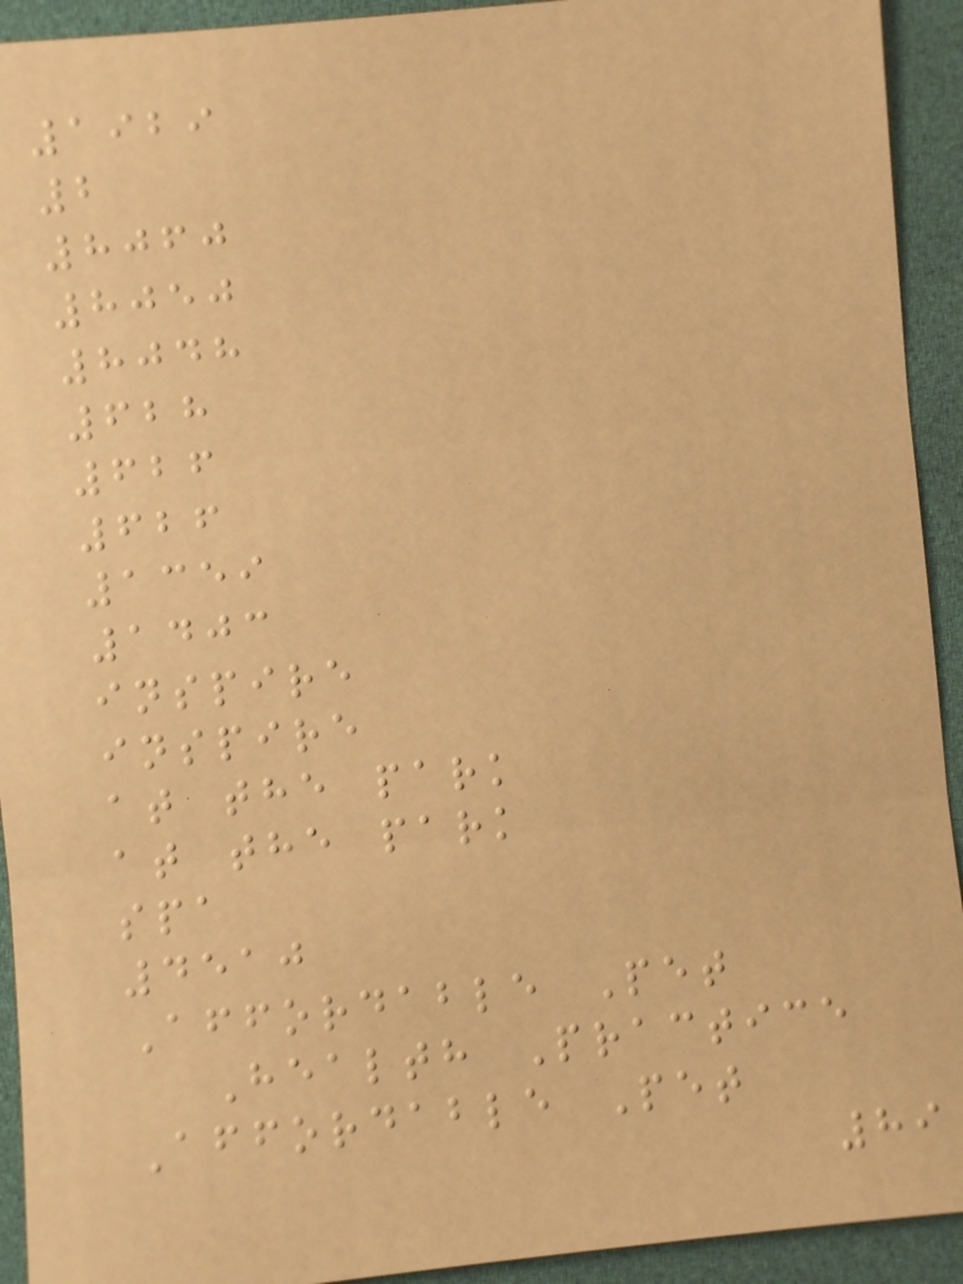1929
2
8060
8050
8048
628
626
626
1359
1403
inspire
inspire
at the park
at the park
spa
4510
Affordable Pet
Health Practice
Affordable Pet
89
